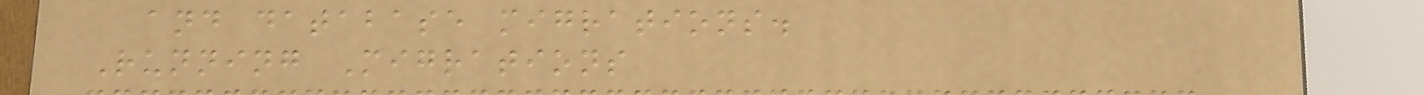and database migrations.
Running Migrations
